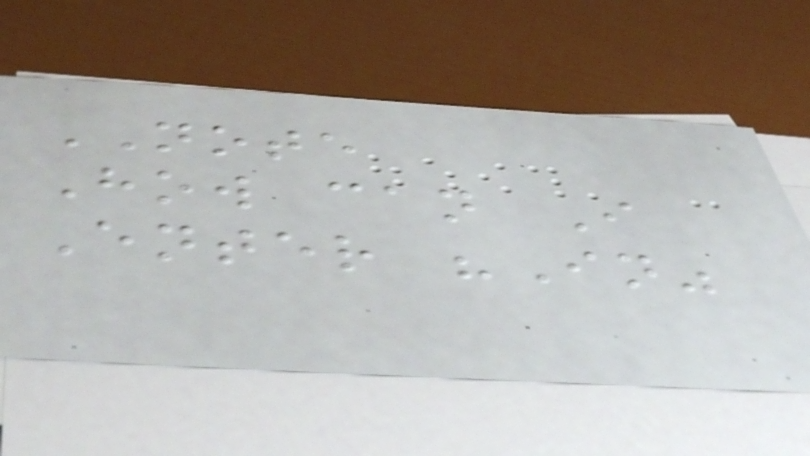NOTE
How can I
Enter "In"
